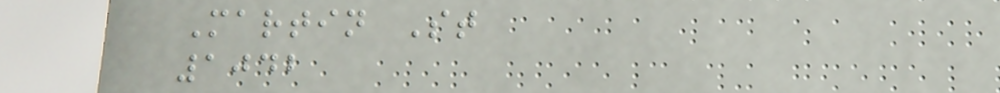Martin St
1042
